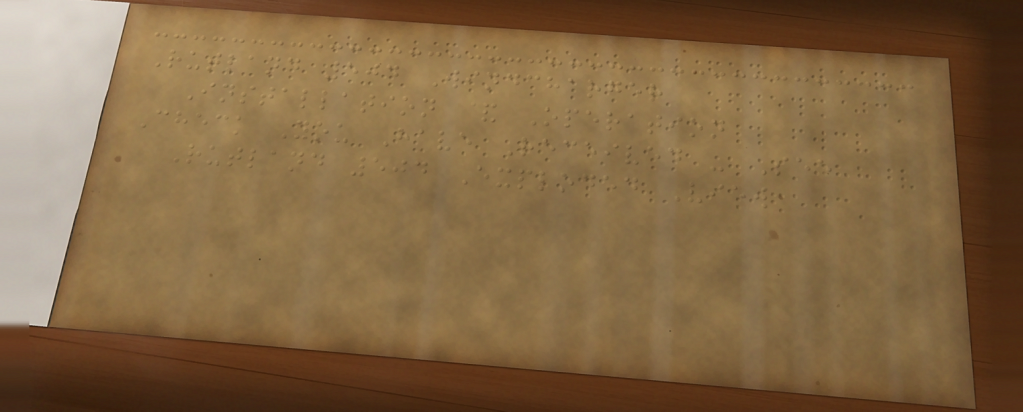Rutland 504 Windcharger
Installation & Operation
Check You Have Received - See
Rutland 504 Exploded View
